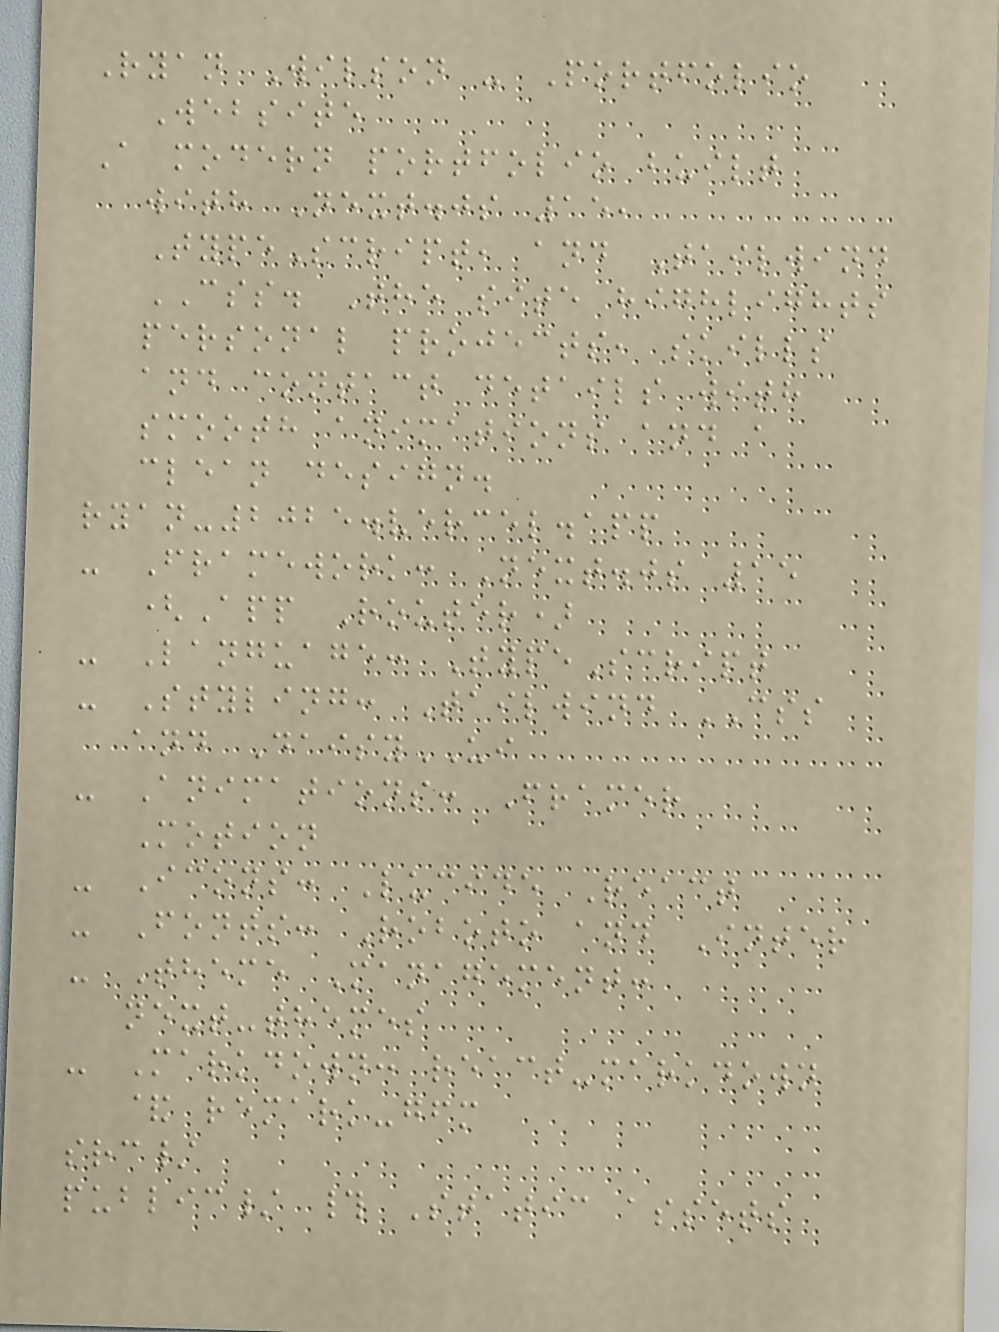Ryan Wilson - Portfolio
Website
A modern portfolio built
with Next.js 15,
TypeScript, and Tailwind
CSS. The site highlights
personal projects, skills
and contact details with
smooth animations and a
clean design.
ryan-2025.vercel.app
- Framework: Next.js 15
(App Router)
- Language: TypeScript
- Styling: Tailwind CSS
and DaisyUI
- Animations: Framer
Motion
- Icons: Lucide React
- Fonts: Roboto and Inter
- Theme Management:
next-themes
- Markdown: react-markdown
& remark-gfm
src/
public/ # Static assets
